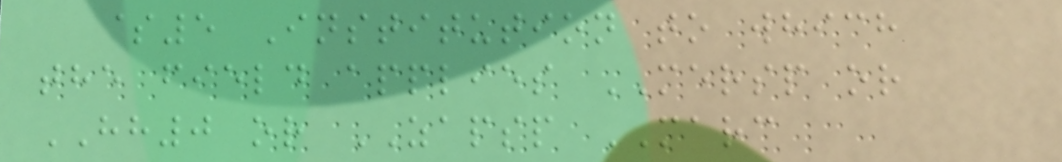$5 Institution to which
the field applies MERSP or
HH0 or ZAPSP MARC
